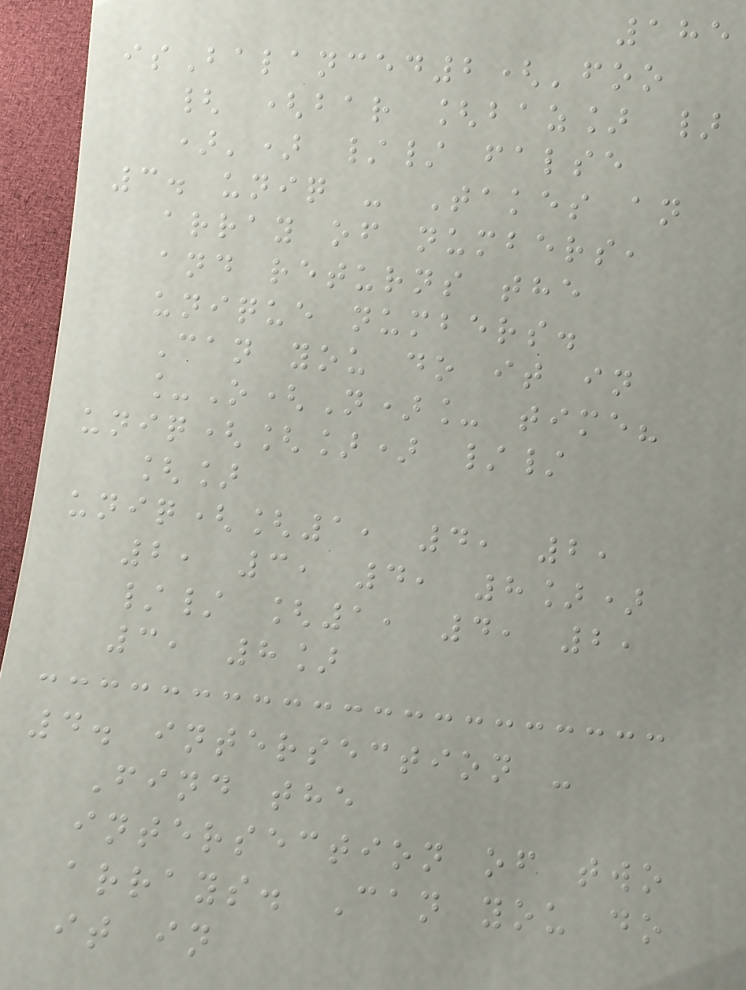185
isBalanced2('foo
{ (bar [baz] }
)') // false
3. uniq - Takes an
array of numbers,
and returns the
unique numbers.
Can you do it in
_O(N)_ time?
uniq([]) //
[]
uniq([1, 4, 2,
2, 3, 4, 8])
// [1, 4, 2,
3, 8]
4. intersection -
Find the
intersection of two
arrays. Can you do
it in
